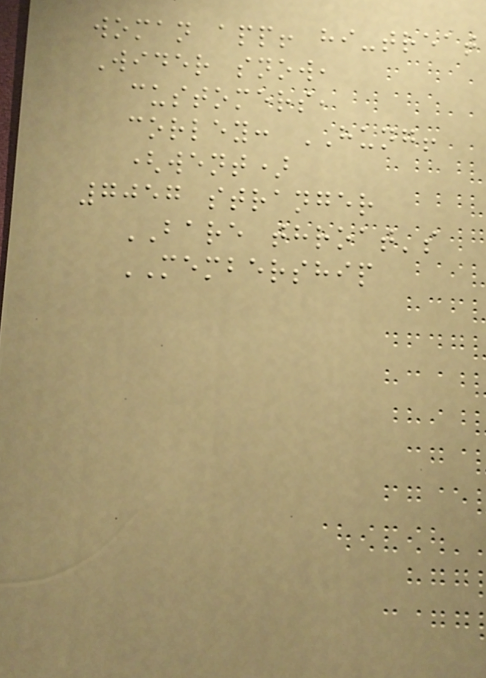woman app! hi-treat
Wider snow,
customers,
corley: HUNG!
(went)
7057 stranger
BARE throat's
MEMBERSHIP
